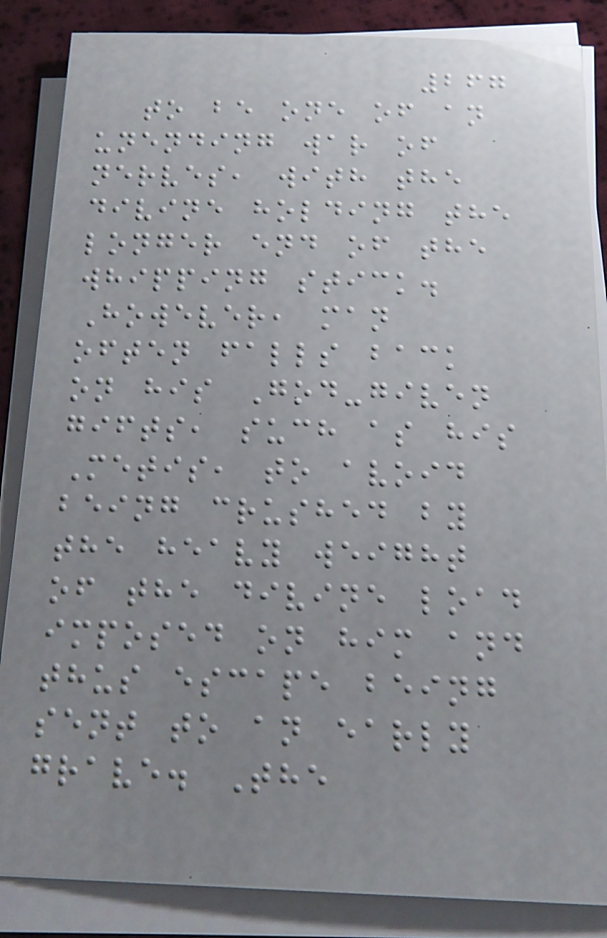267
to be one of an
unending war of
nerves, with the
divine holding the
longer end of the
whipping stick.
However, man
often falls back
on his God-given
gifts, such as his
Metis, to avoid
being crushed by
the heavy weight
of the divine load
imposed on him and
thus escape being
sent to an early
grave. The
